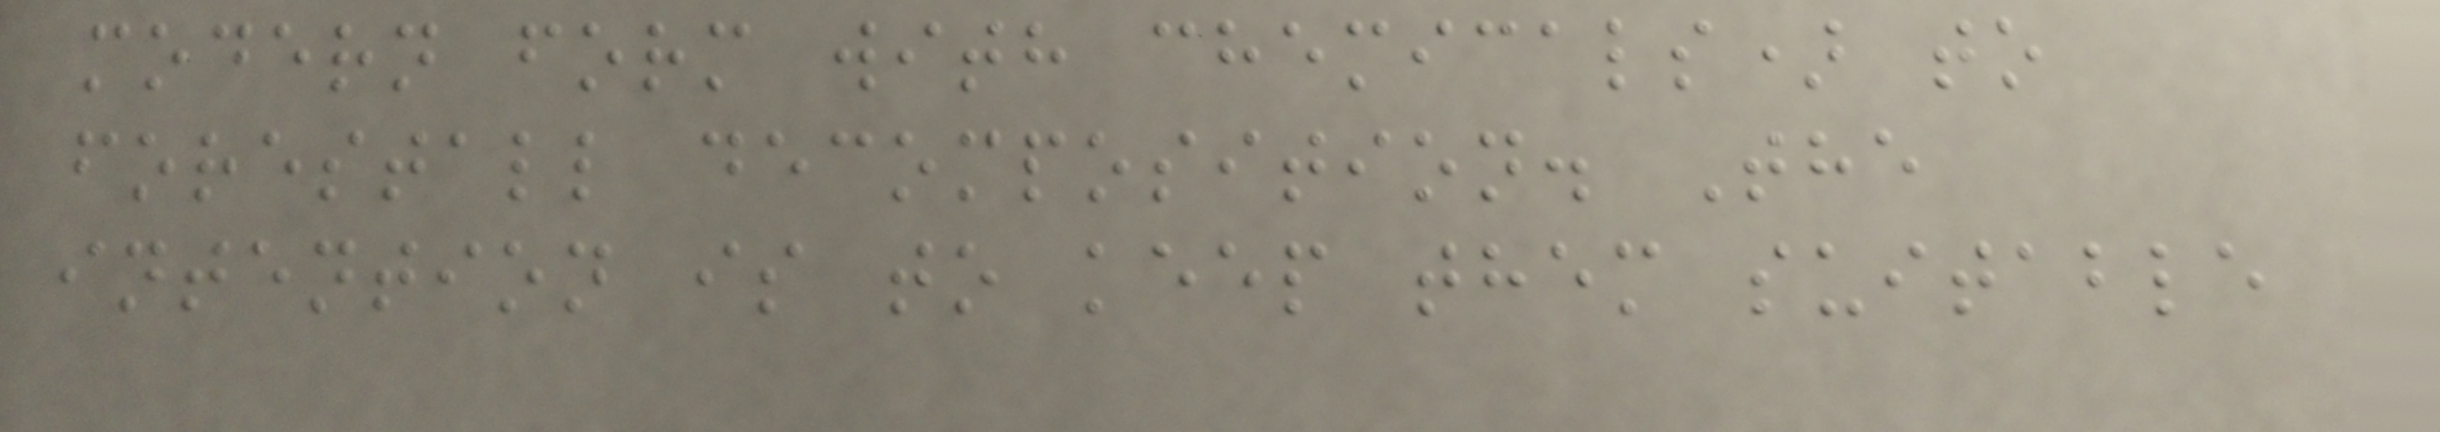modern form with chemicals) to
forestall decomposition. The
intention is to keep them suitable
